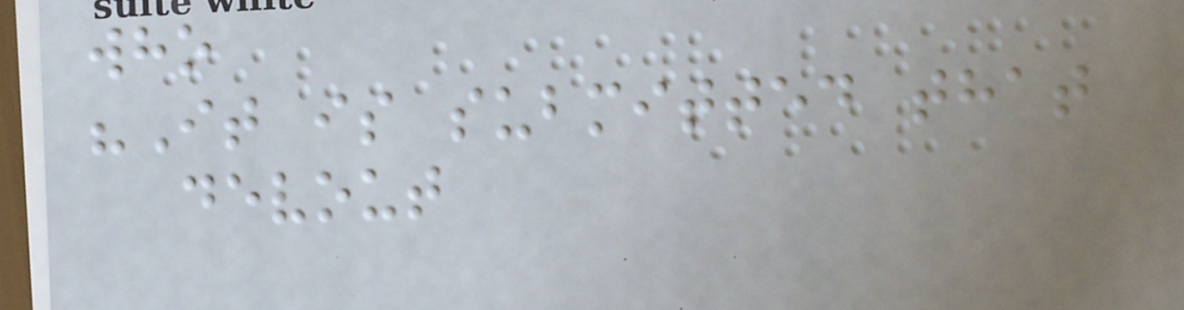who
"It is submitted that
devout
